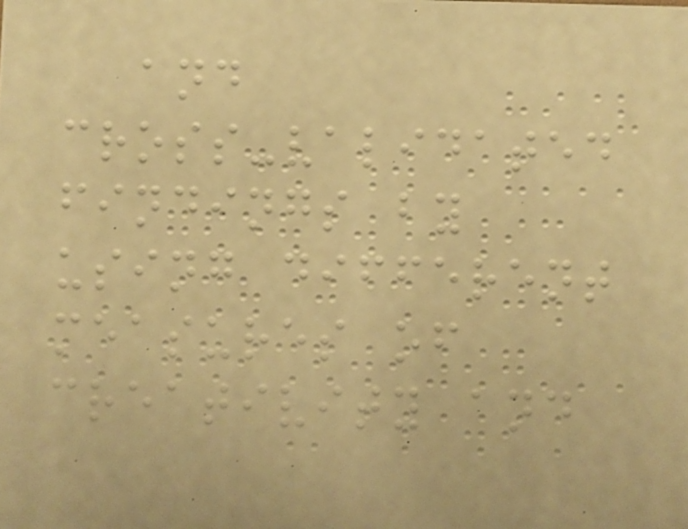and
cross-validated
findings by
using different
measures of
creativity and
